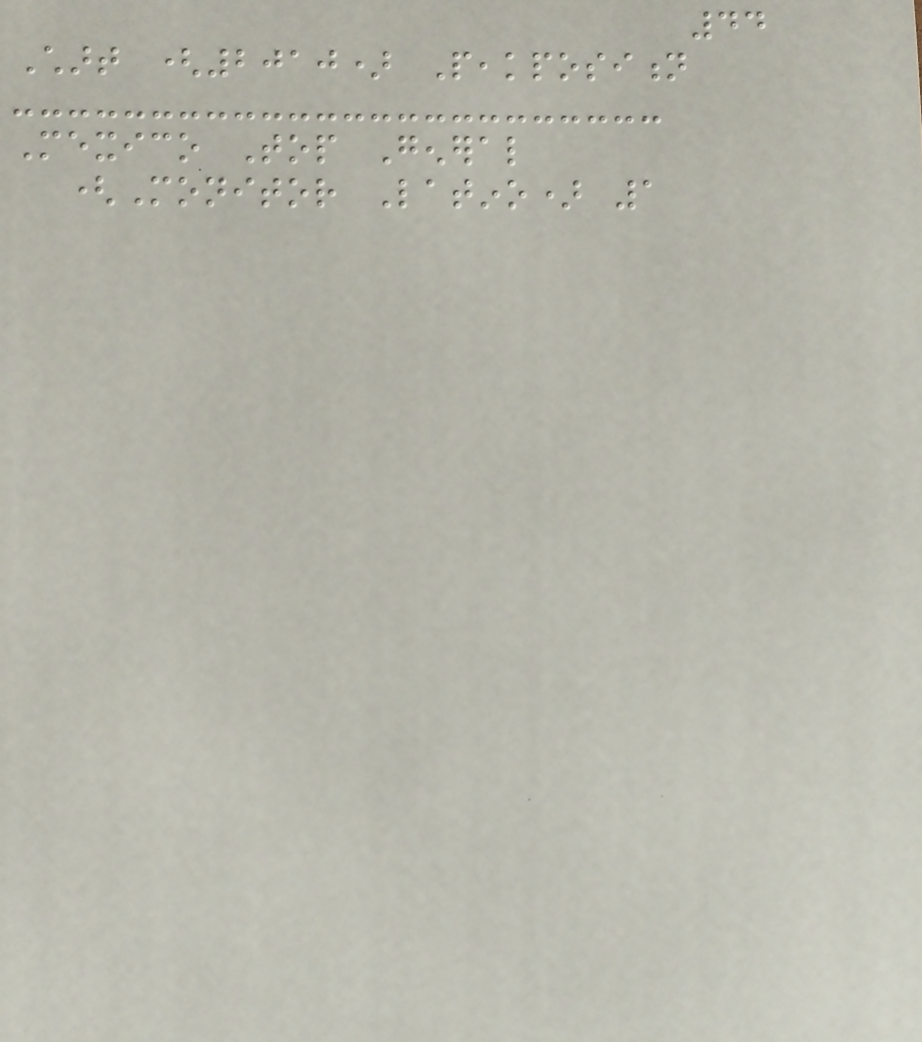44
Chart (2010) Peakposition
Mexico Top General
(Monitor Latino) 1
